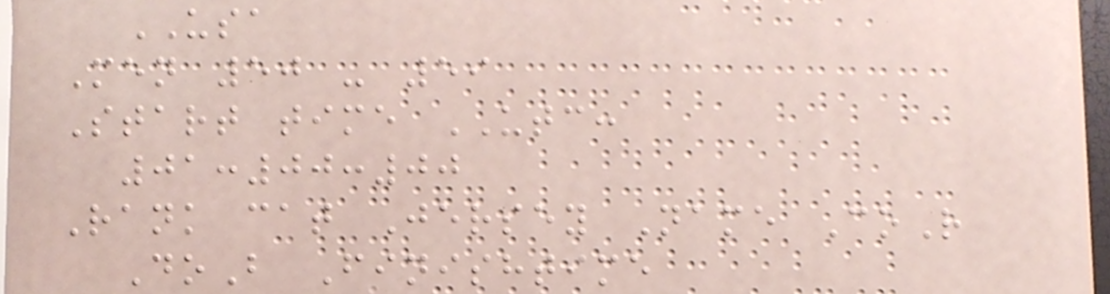USA
Men 50 - 59
Start time UTC:
01:00:00
Rank cat Jersey Name CoR
DoB Finishtime
